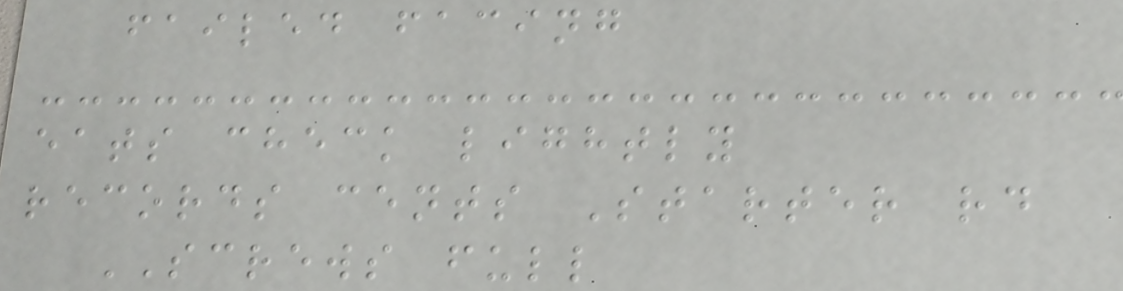failed facing
eats check lightly
records cents Starter rd
SCREWS full
